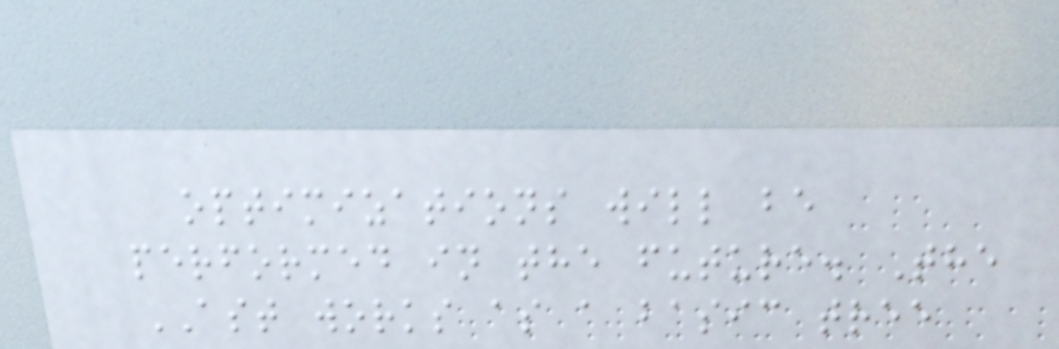optimizations will be
performed in the future. The
AST works as a basic tree
